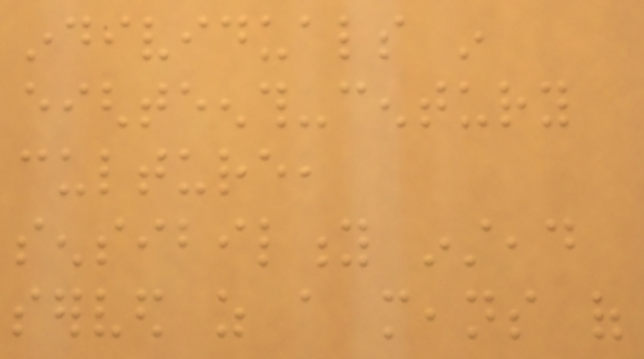individuals in
eighteenth-century
culture,
sensibility instead
served as a means of
